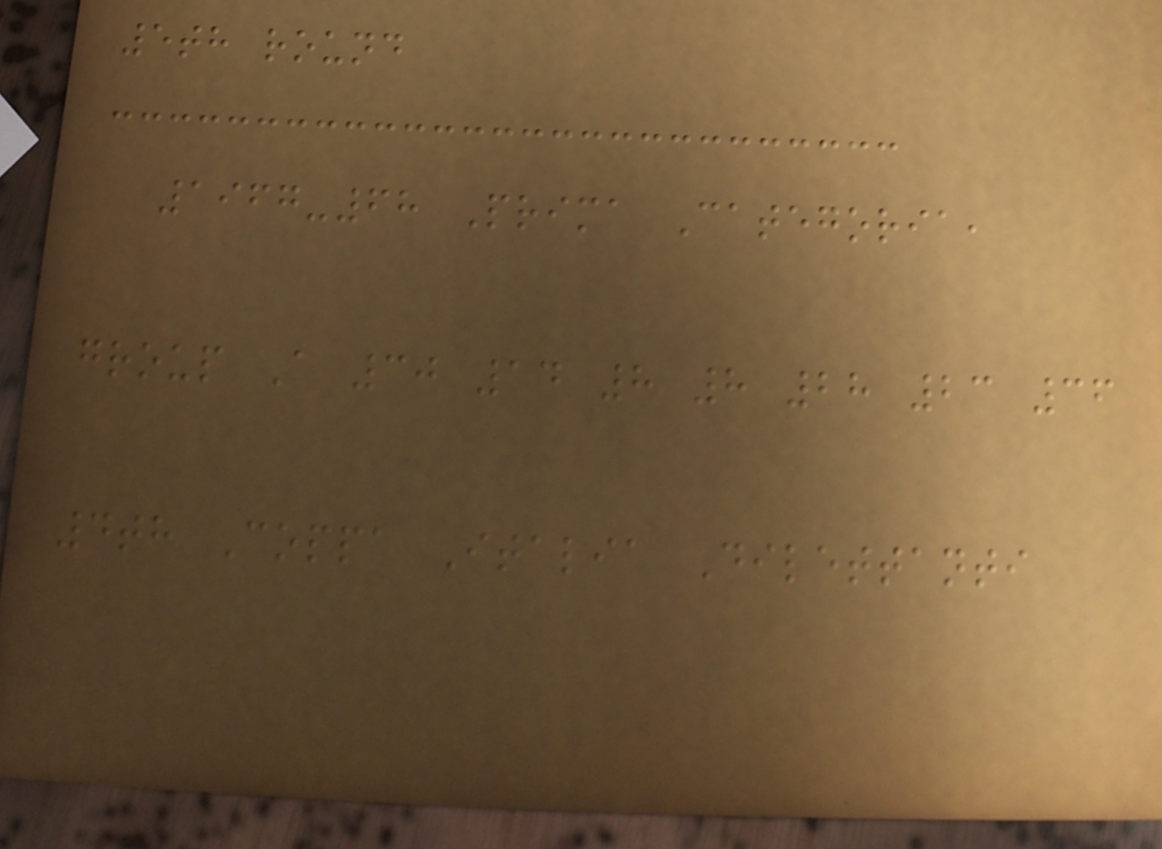5th round
1967-68 Prima Categoria,
group A 30 14 8 8 28 23 36
4th Coppa Italia Dilettanti
